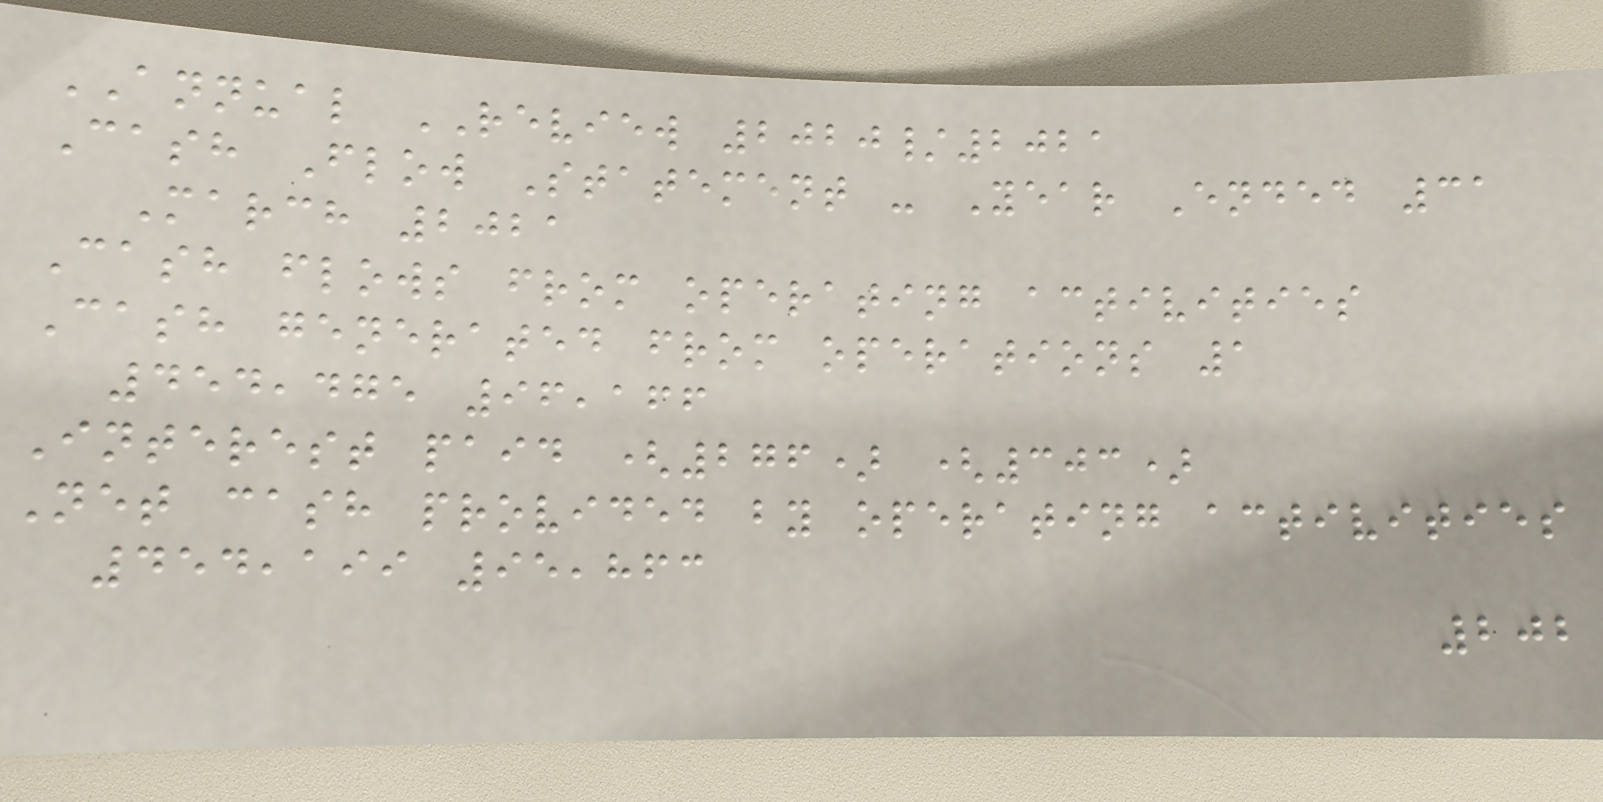ANNUAL REVIEW 2020/2021
Cash Flow Statement - Year Ended 31
March 2021
Cash flows from operating activities
Cash generated from operations 1
454,475 96,166
Interest paid (276) (303)
Net cash provided by operating activities
454,199 95,863
202
